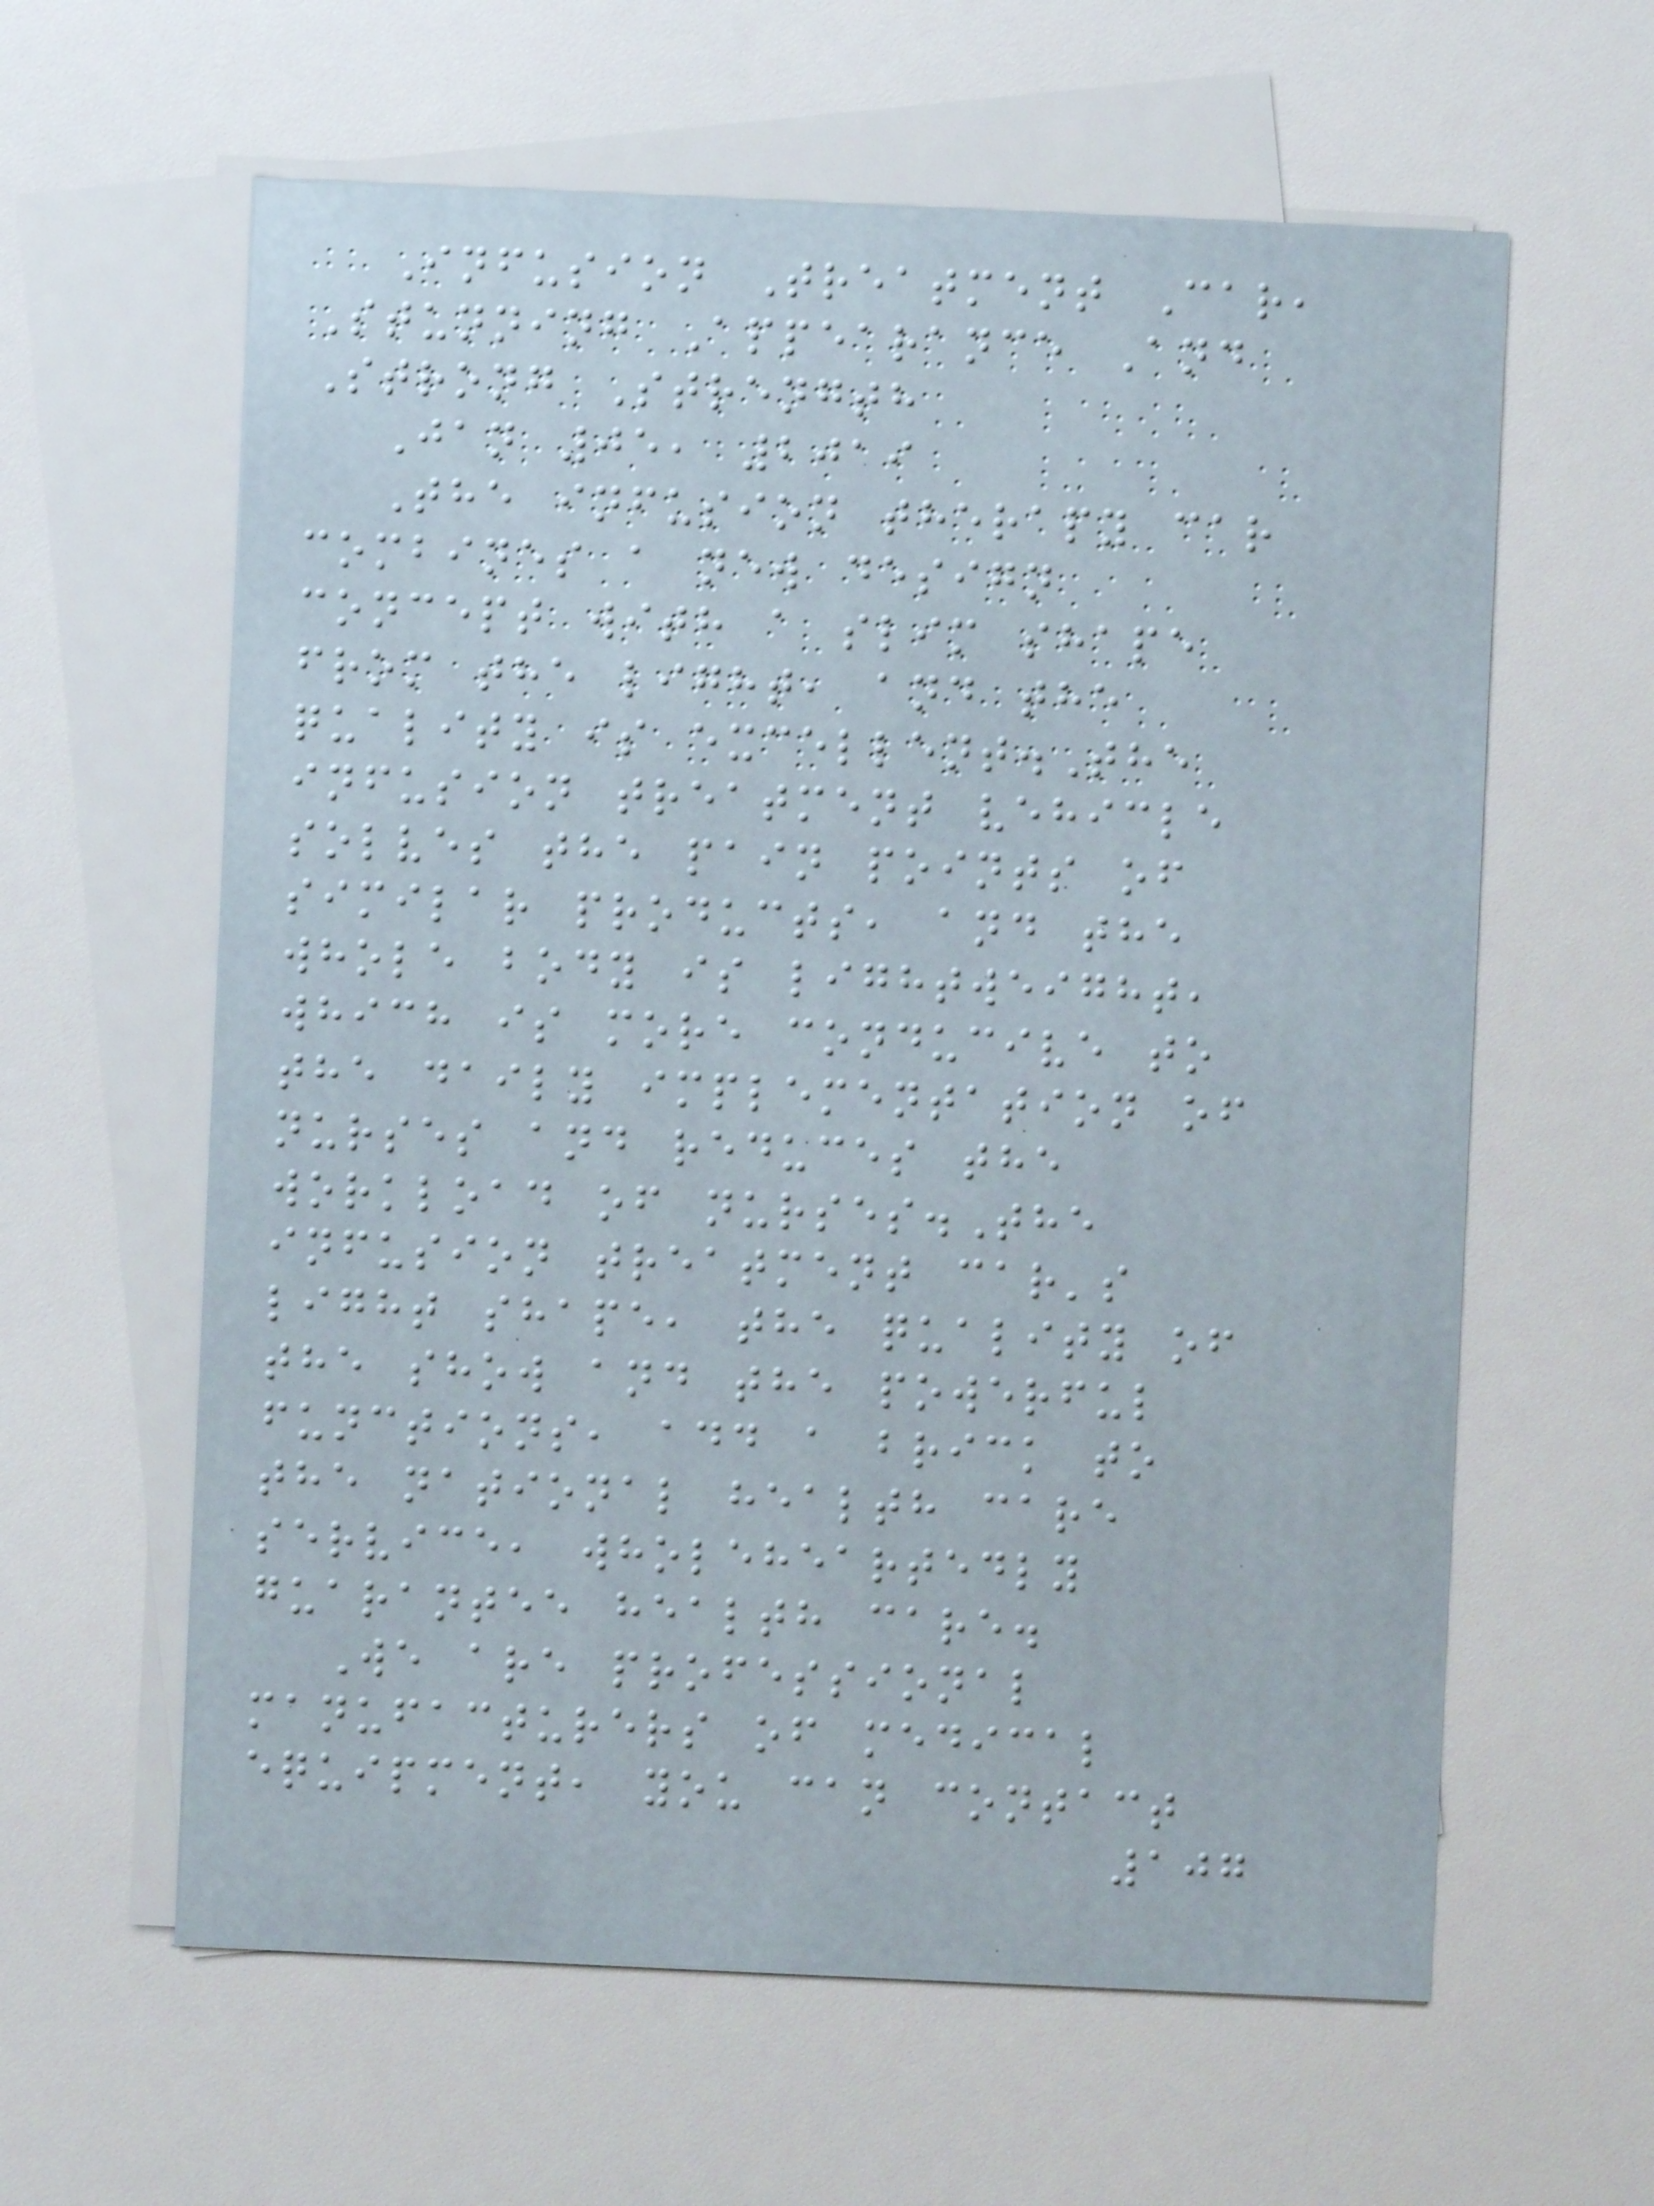Infusion Treatment Car,
Stunning Appearance And
Strong Strength
Jan 05, 2019
The infusion therapy car
combines a new design
concept with a slim shape
from the light, and the
quality is excellent.The
infusion treatment vehicle
solves the pain points of
similar products, and the
whole body is lightweight,
which is more conducive to
the daily implementation of
nurses and reduces the
workload of nurses.The
infusion treatment car's
light shape, the quality of
the show and the powerful
functions, add a brick to
the national health care
service, wholeheartedly
guarantee health care.
We are professional
manufacturers of medical
equipment, you can contact
107
